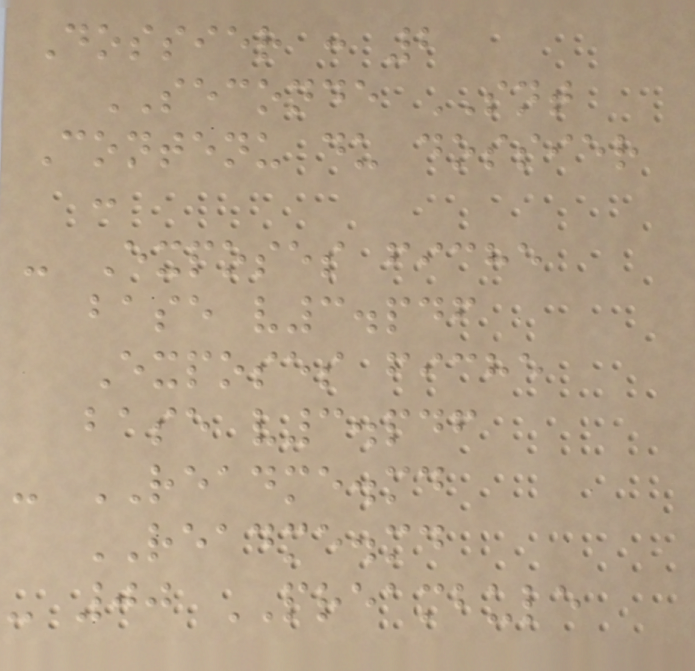Dossier : 2
SECONDE SNT
Contenu du dossier
:
- Exposes fiche
base v3.pdf
Exposes fiche
base v3.pdf
- README.md
README.md
- 00 PREAMBULE
